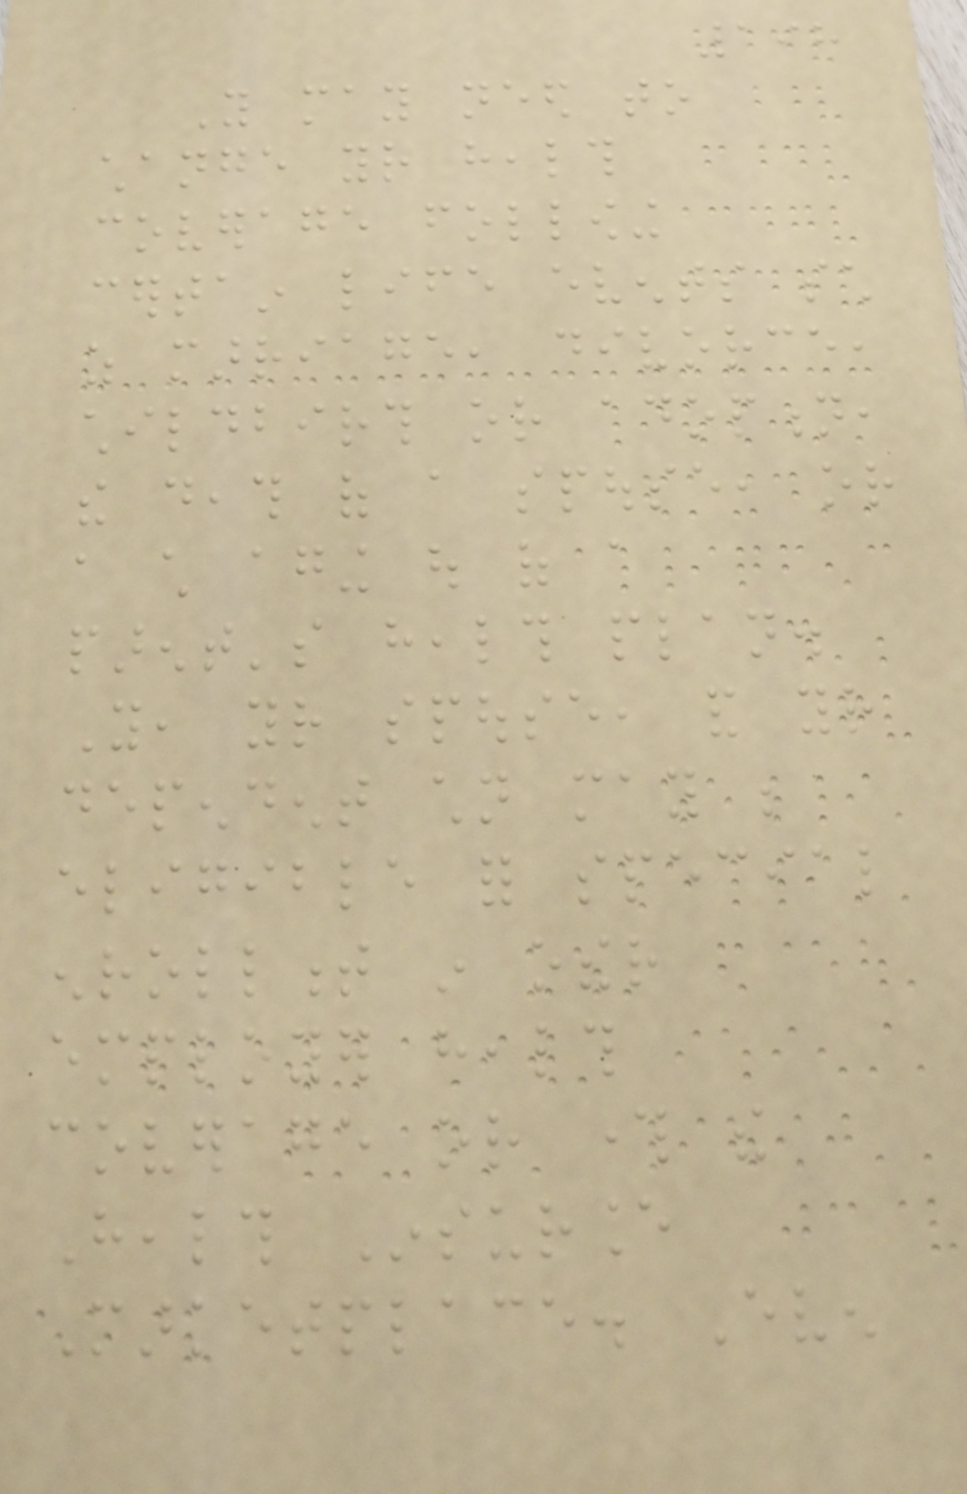198
You may need to
change your health
coverage following
certain life events such
as marriage, divorce,
childbirth or adoption,
the death of a spouse, or
a child aging out of a
parent's health plan.
You, your spouse, and your
dependent children may be
eligible for special
enrollment in other
employer health
coverage or through the
Health Insurance
Marketplace. Even
